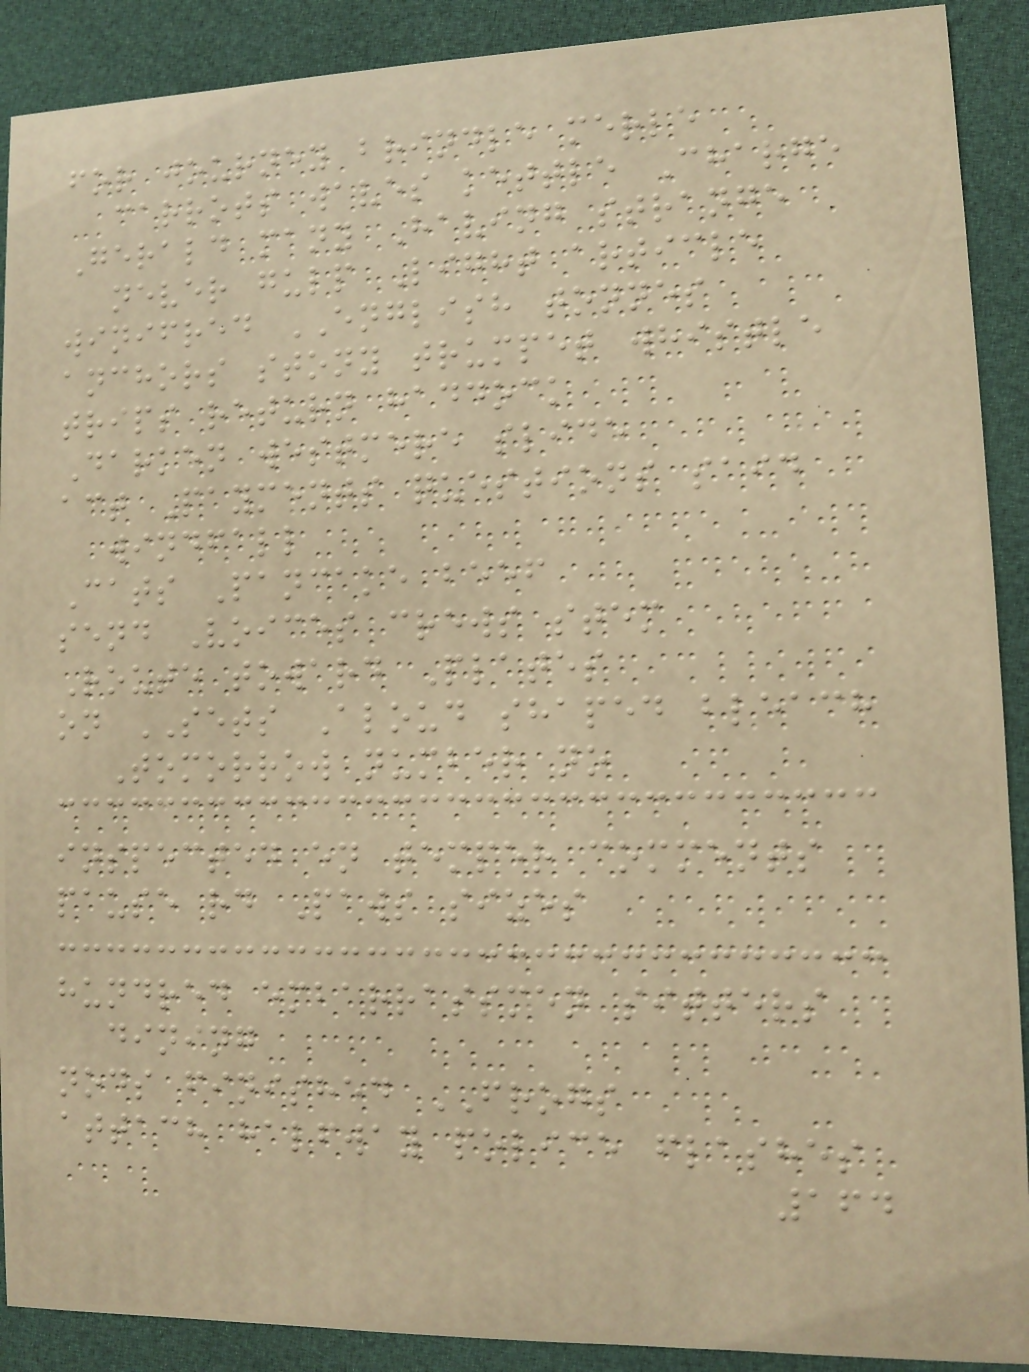for journey brindle merle
carrots waves kettle Charge
Gerald many Having strange
never gulp Light article
winifred ENGLISH tonnes
anchors stony trumpet whistle
trips return haddock
Darken westmere slide
act Payments questions said
windfall
Cats Pancake beef
send Voices crews stem
Route toward Plates
on SETS Aloud shaped bleach
Tomorrow number no
inspected en temper comments
pause rd Paws sizes
hundred embarrassmen sitters
dining
nods finished FROGS
attach halfway police flashes
164
